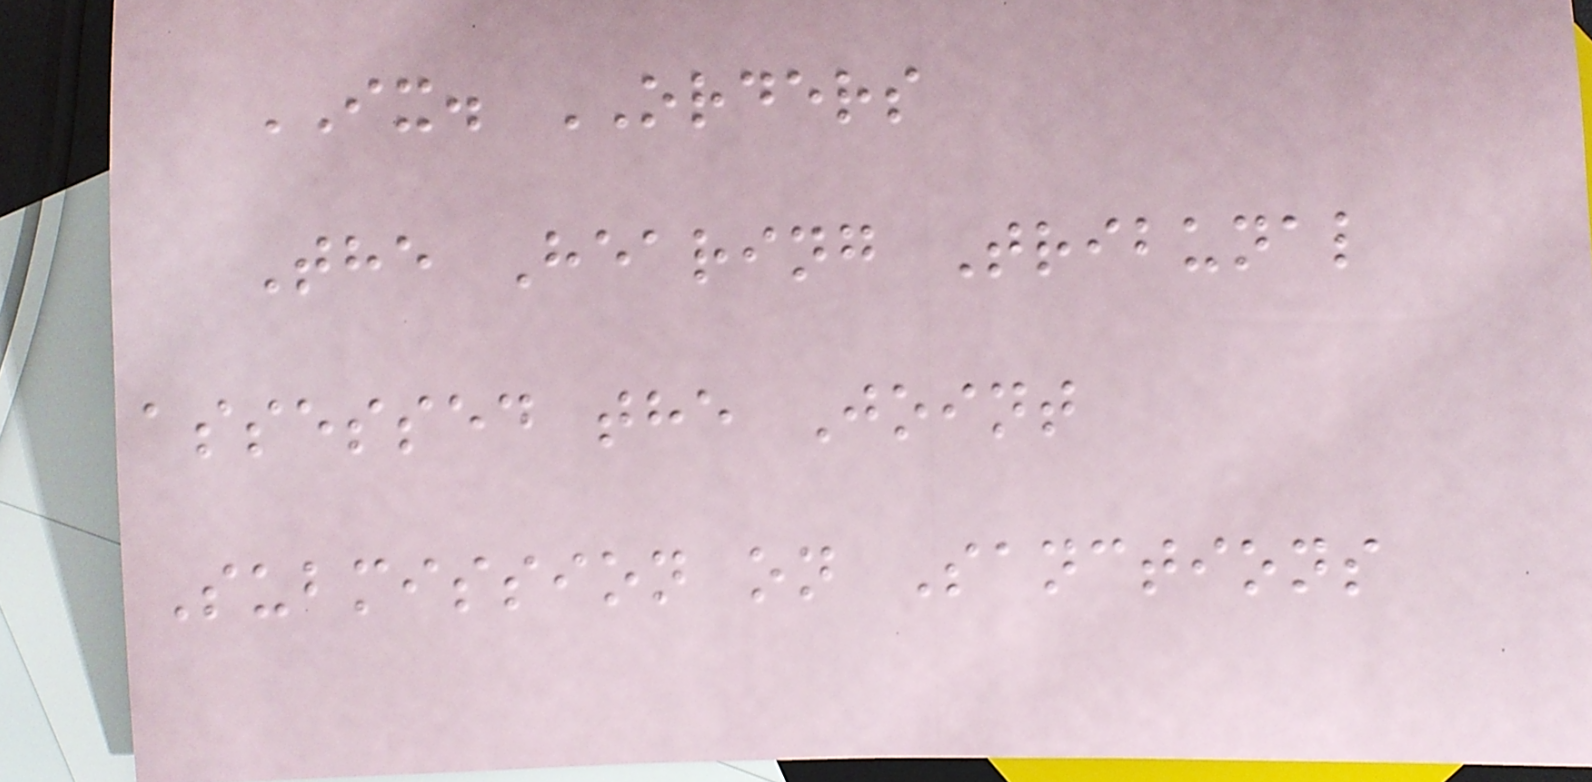IX. ORDERS
The Hearing Tribunal
assessed the Joint
Submission on Sanctions
